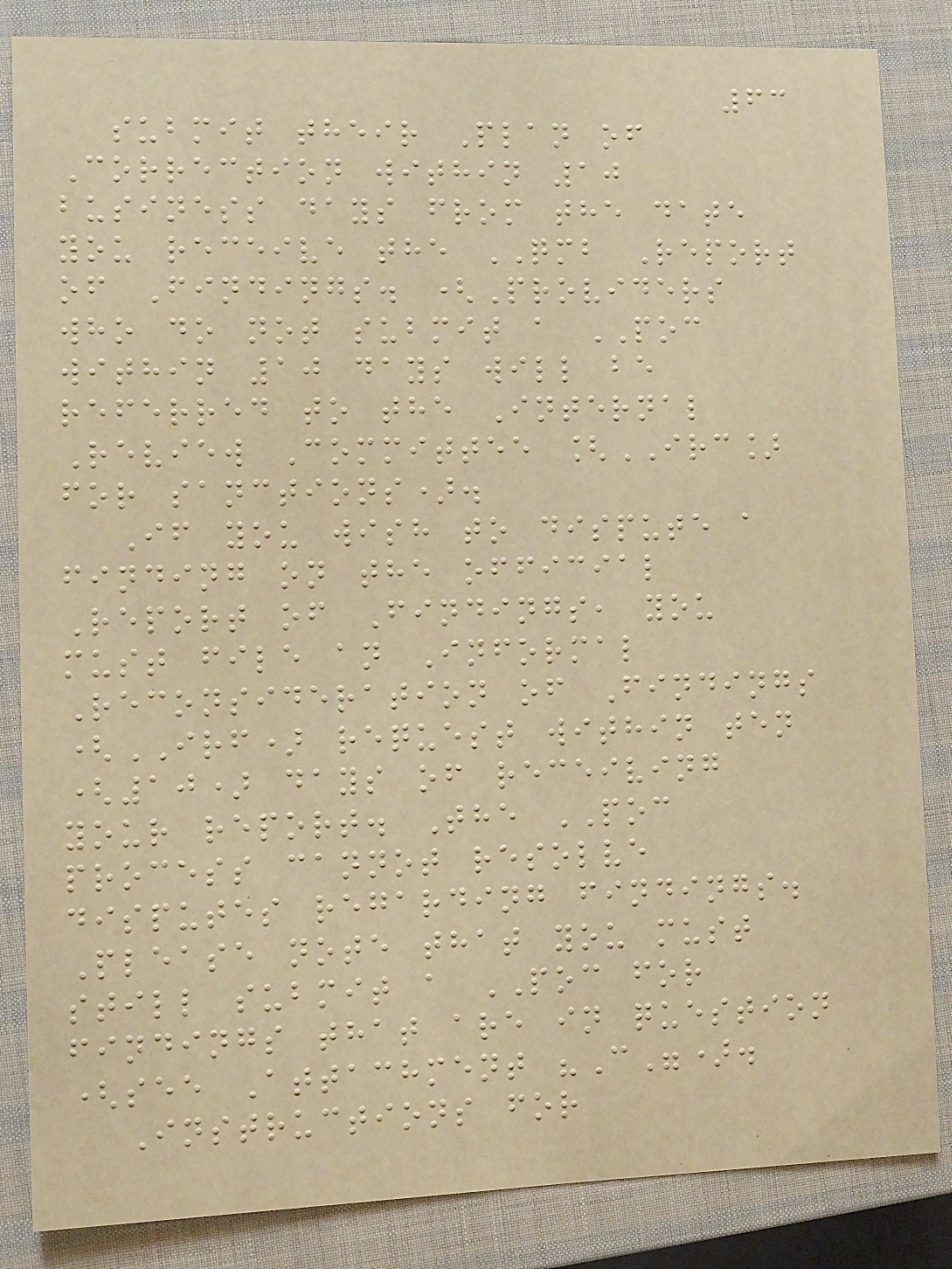63
submit their Plan of
Correction within 10
business days from the date
you receive the QMB Report
of Findings. (Providers
who do not submit a POC
within 10 days will be
referred to the Internal
Review Committee [IRC]
for sanctions).
If you wish to dispute a
finding on the official
Report of Findings, you
must file an Informal
Reconsideration of Findings
(IRF) request within ten
(10) days of receiving
your report. The POC
process cannot resolve
disputes regarding findings.
Please note that you must
still submit a POC for
findings that are in question
(see Attachment "C").
Instructions for
